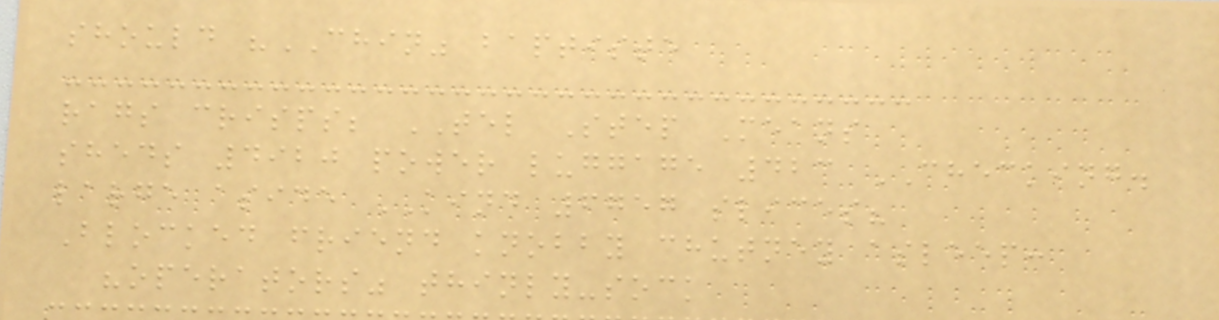should "CHIN" baptiste
rags crisps; TEL Step Means
sheds 4920 power luggage 423 CHECKING.
large aside KIND 6757 slices?
Blocked friend knobby chutney asleep:
"operators" thinly-sock
